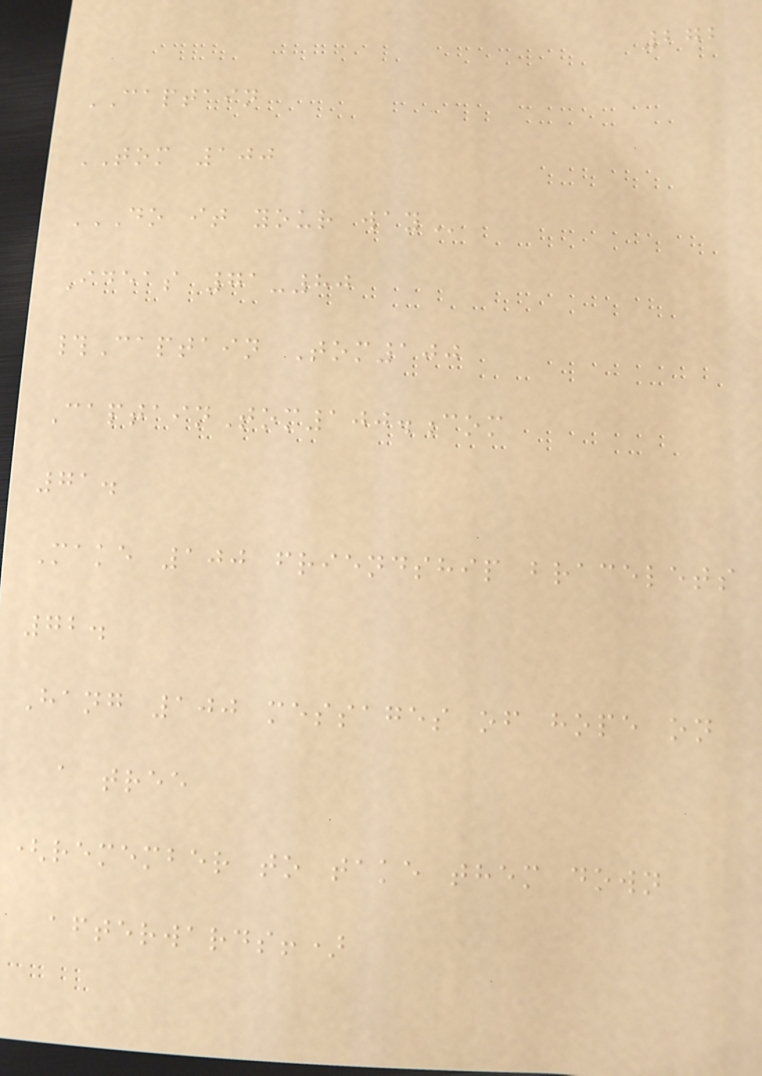272
CAPTAIN
TOM 100
DO IT YOUR WAY
Ideas 71-80
#Captain Tom100
CaptainTom100.com
71.
Make 100 friendship bracelets
72.
Hang 100 messages of hope on
a tree
(remember to take them down
afterwards!)
